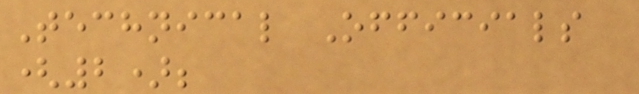Technical Officials
(2);
